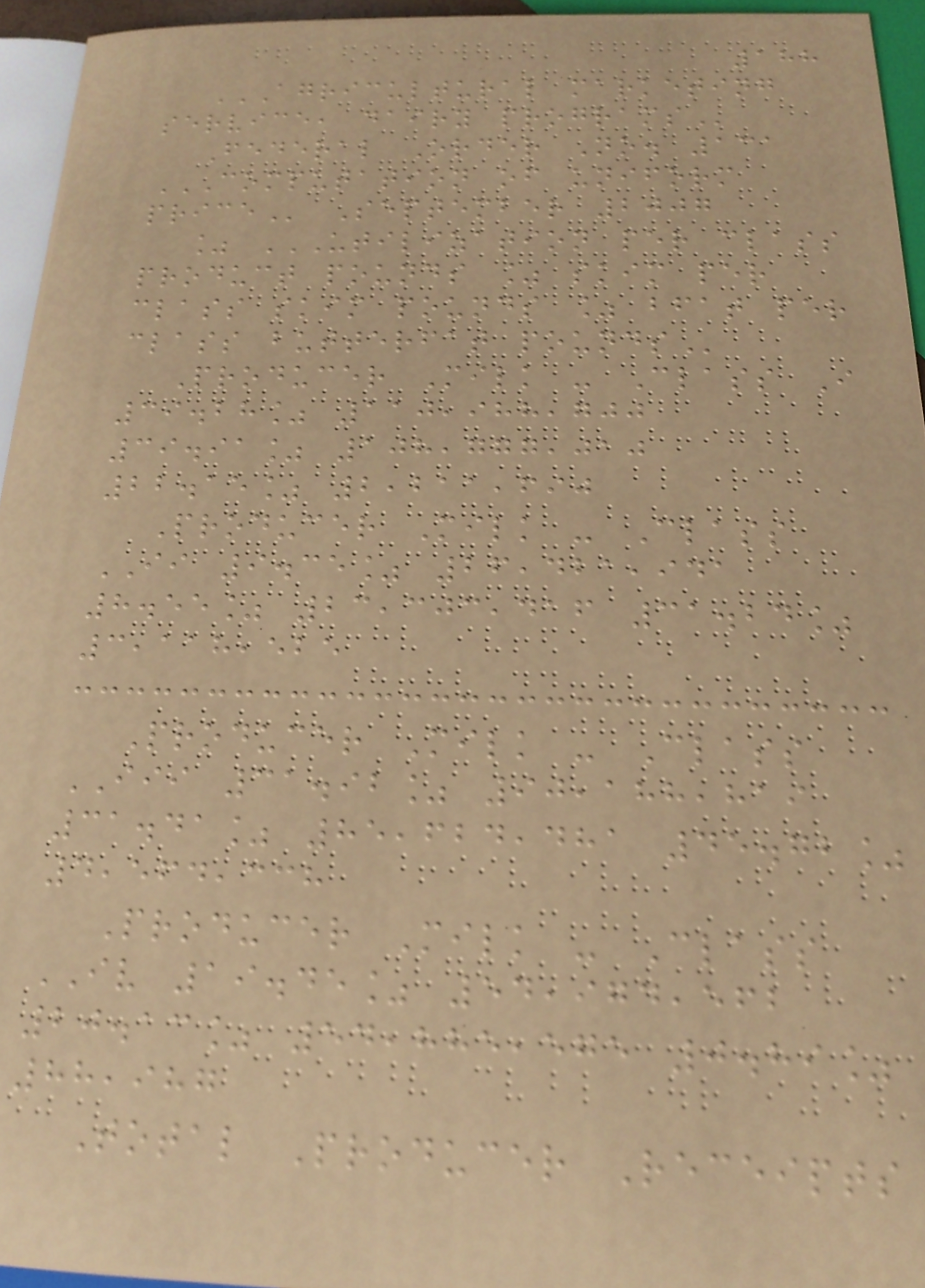188
AGRICULTURAL MARKETING
SERVICE, DAIRY PROGRAMS
Federal Order No. 131
COMPUTATION OF UNIFORM
PRICE September 2007
% UTILIZATION PER CLASS
PRODUCT POUNDS % SKIM PER
CLASS SKIM POUNDS % BFAT PER
CLASS BUTTERFAT POUNDS
Producer Milk - Class I
39.28% 110,988,700
39.91% 108,777,010
22.15% 2,211,690
Producer Milk - Class
II 9.35% 26,421,941
8.55% 23,303,416 31.24%
3,118,525
Producer Milk - Class
III 31.92% 90,188,819
31.41% 85,624,481 45.72%
4,564,338
Producer Milk - Class
IV 19.45% 54,974,562
20.13% 54,885,575 0.89%
88,987
Total Producer Receipts
